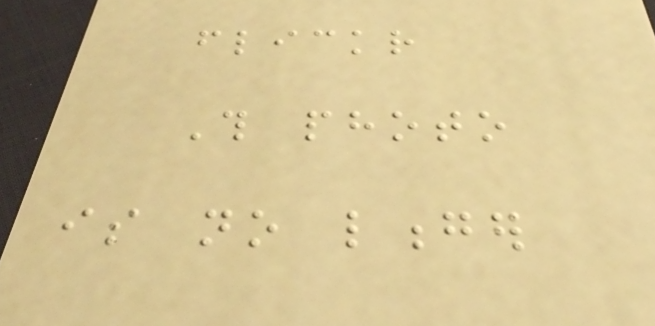flickr
This photo
is no longer
